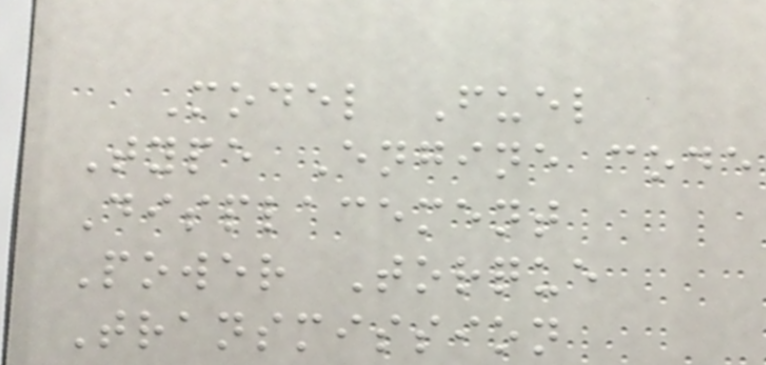Model Fuel
Type Engine code
Displacement
Power Torque
Transmission
